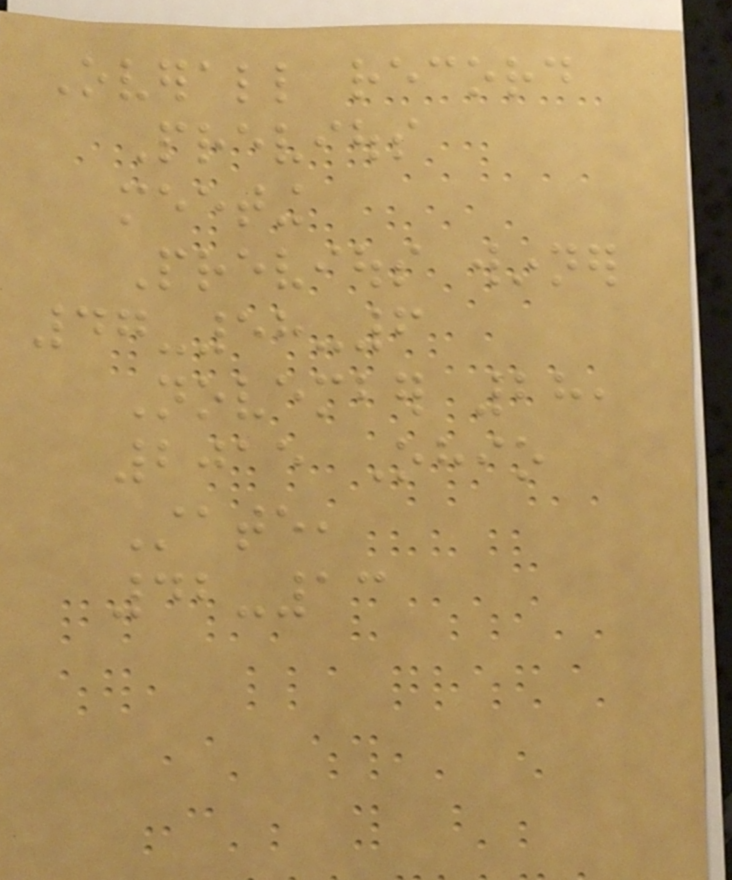Overall record
Previous
meeting
Previous winner
47-58-6
November 28,
2015 Ohio
State,
42-13
